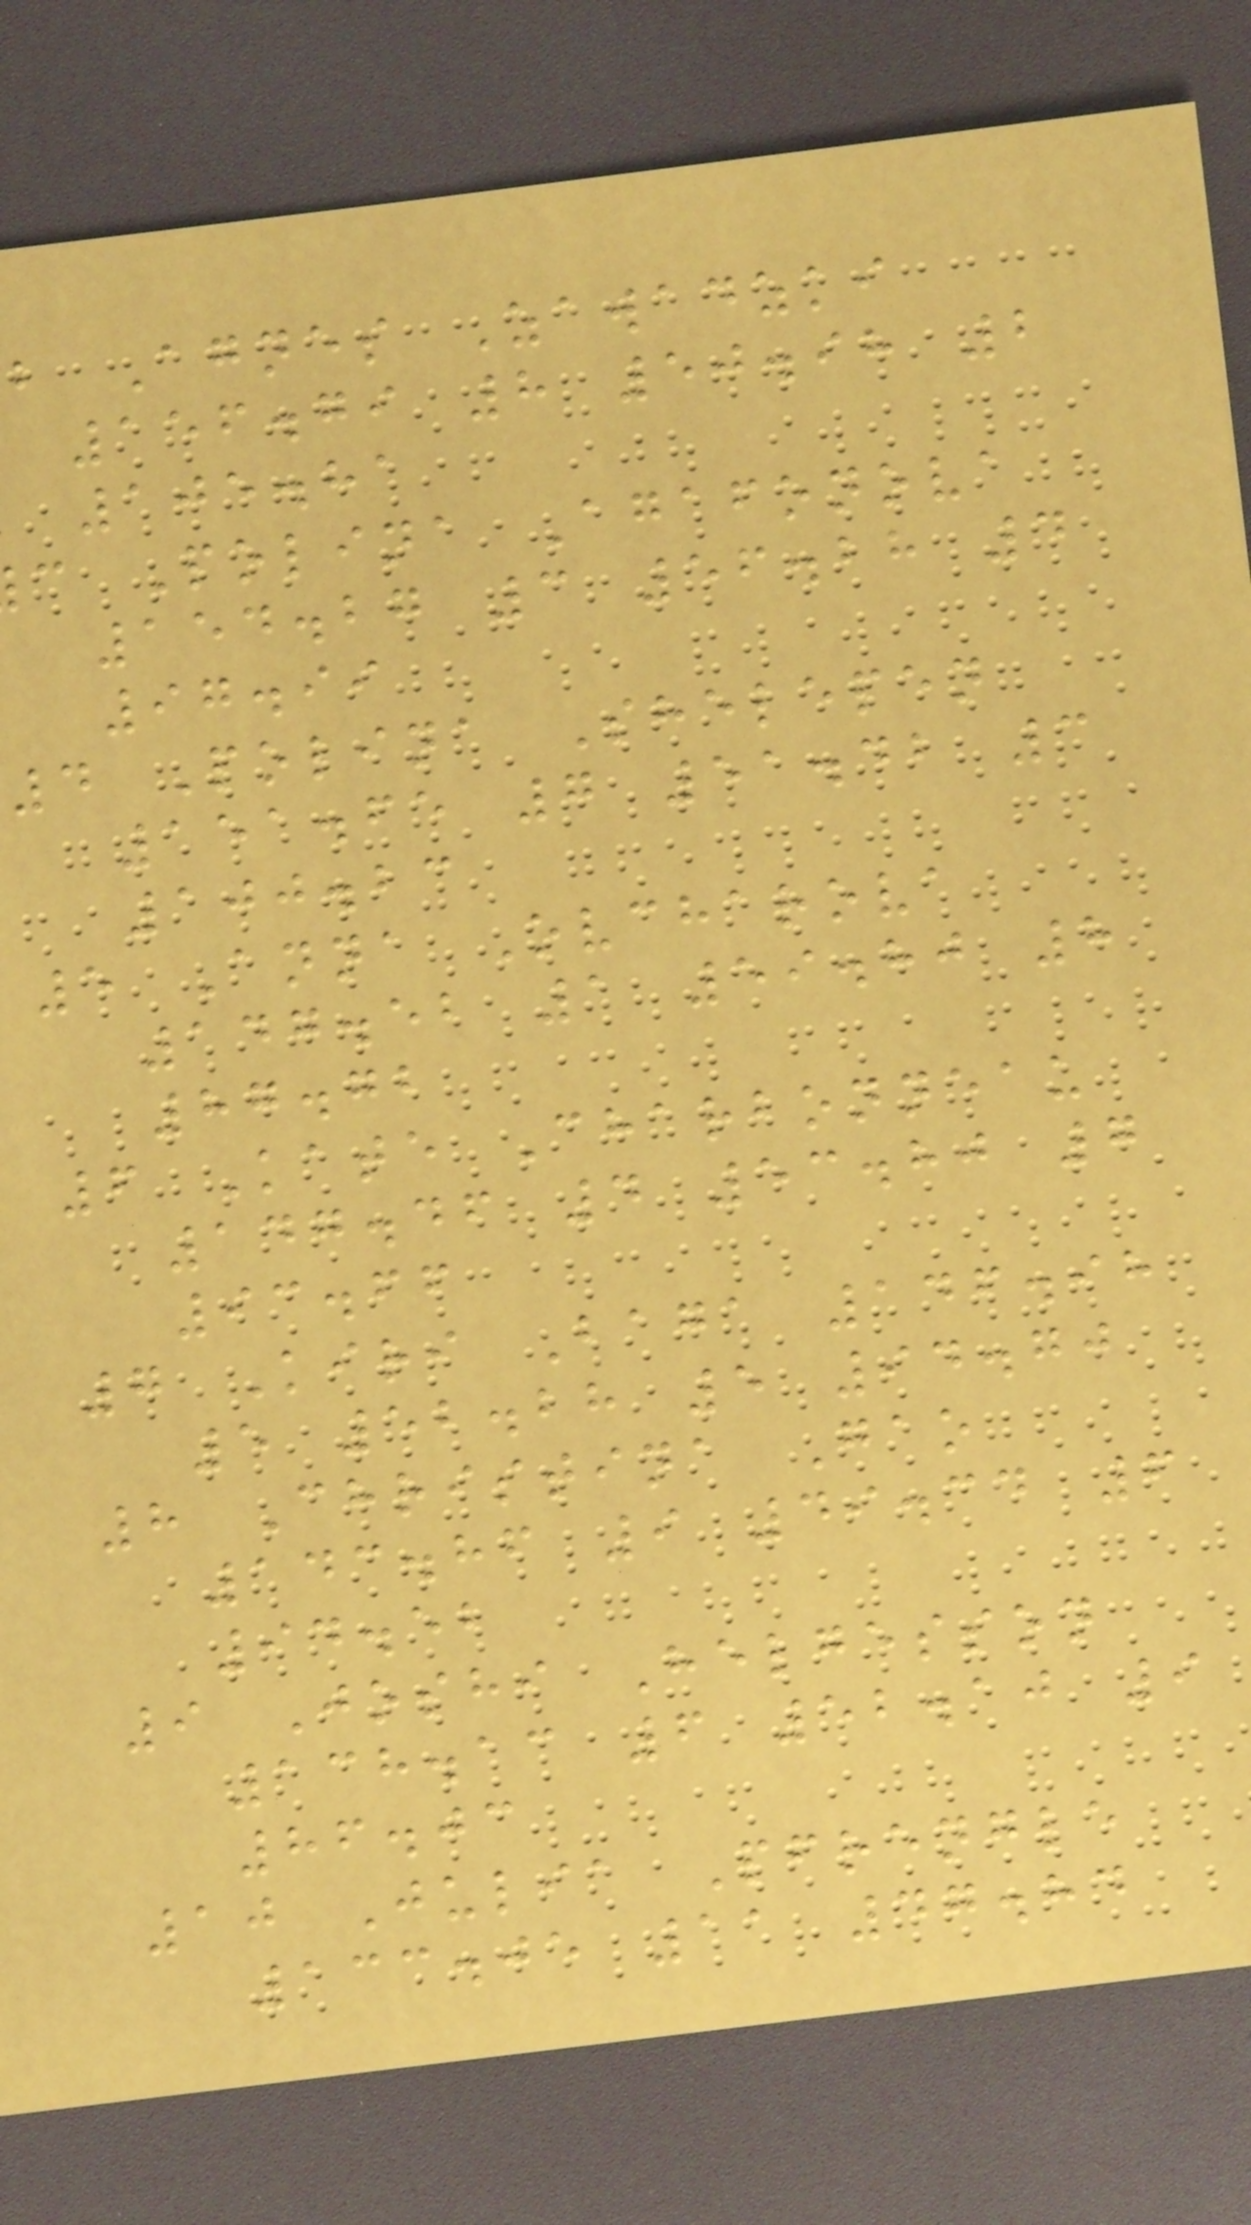b Agnes Zawadzki
156.79 8 50.98 2
105.81
c Polina Agafonova
154.27 3 56.28 4
97.99
4 Polina Shelepen
151.65 7 51.42 3
100.23
5 Anna Ovcharova
147.52 1 59.80 8
87.72
6 Kate Charbonneau
147.46 4 53.80 7
93.66
7 Kiri Baga 146.98
5 52.28 5 94.70
8 Christina Gao
143.86 9 49.34 6
94.52
9 Joshi Helgesson
138.13 6 52.10 9
86.03
10 Julia Pfrengle
133.05 11 47.84
